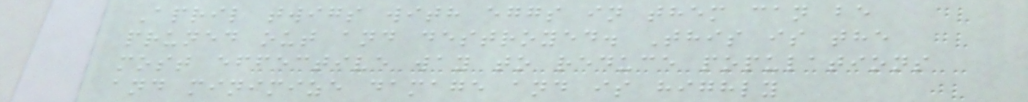April twigs with eggs in them can be
pruned out and destroyed. This is the
most effective way to reduce populations
and minimize damage and is highly
